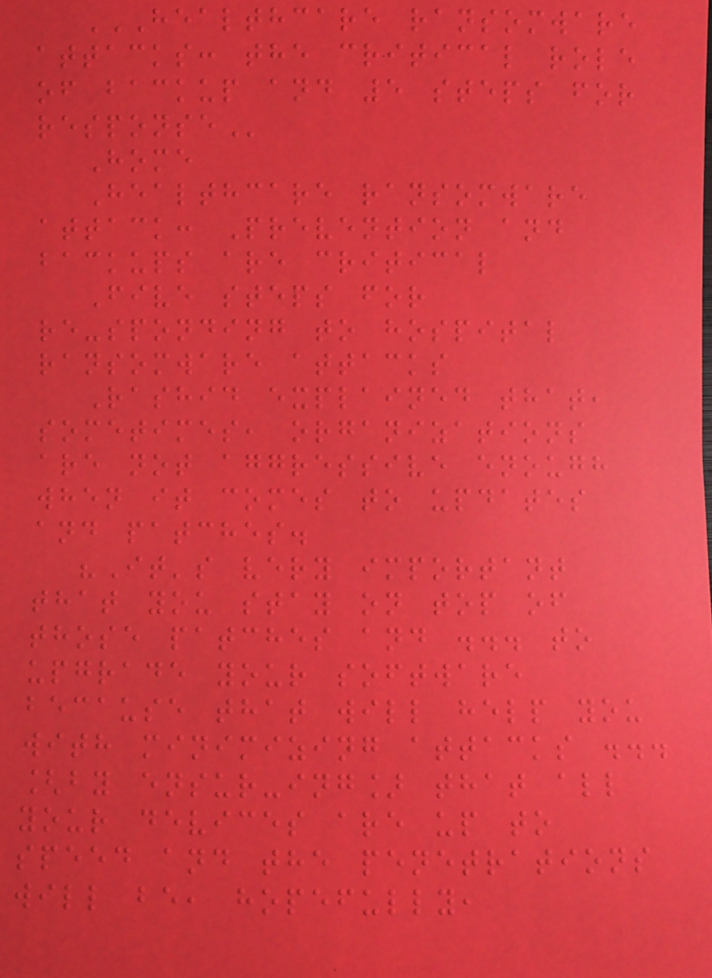HEALTHCARE RANSOMWARE
ATTACKS: THE CRITICAL ROLE
OF BACKUP AND 5 STEPS FOR
RESPONSE
Home
Healthcare ransomware
attack: Prevention and
backups are critical
Five steps for
re-sponding to hospital
ransomware attacks
Rashid explained that,
sometimes, organizations
are not aggressive enough
when it comes to updates
and patches.
"It's very important
that you stay on top of
those patches and ... to
upgrade your software
because that will help you
with minimizing attacks ...
[by ensur-ing] that all
your devices are up to
speed and the penetrations
will be, hopefully,
